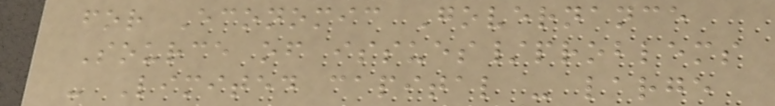for Economic Governance
Source of issues/problems
- Limited capital - large
